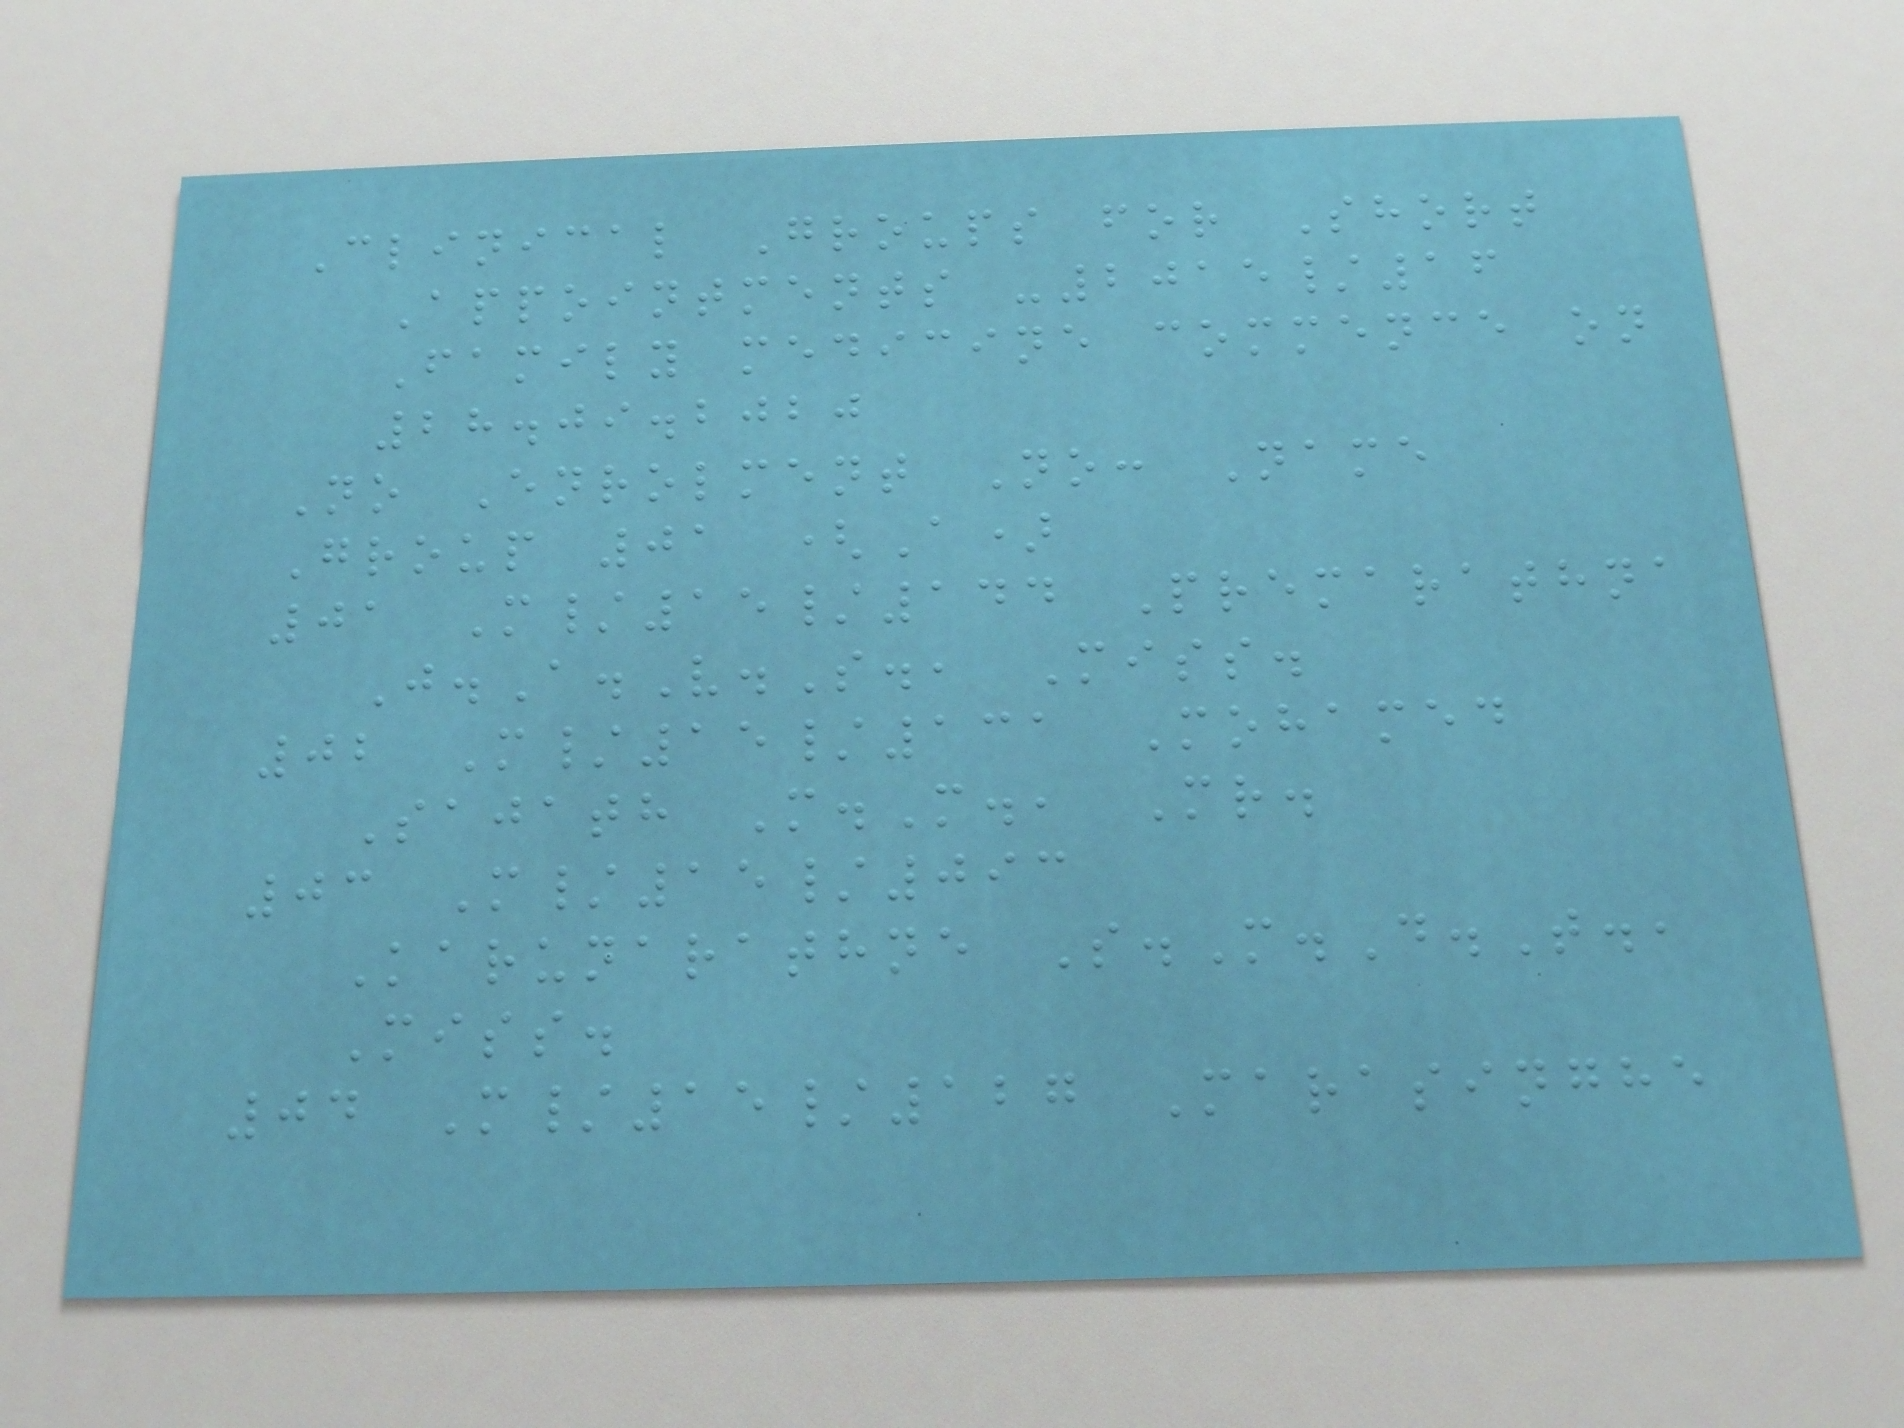Clinical Groups for Short
Appointments -2015/16
Family medicine commence on
28.09.2020
No Enrolment No: Name
Group 01 (A)
01 M/15/144 Premarathna
J.A.V.S., Miss.
02 M/15/131 Mohamed
Sajath M.M., Mr.
03 M/15/093
Karunarathne S.M.D.T.,
Miss.
04 M/15/127 Marasinghe
